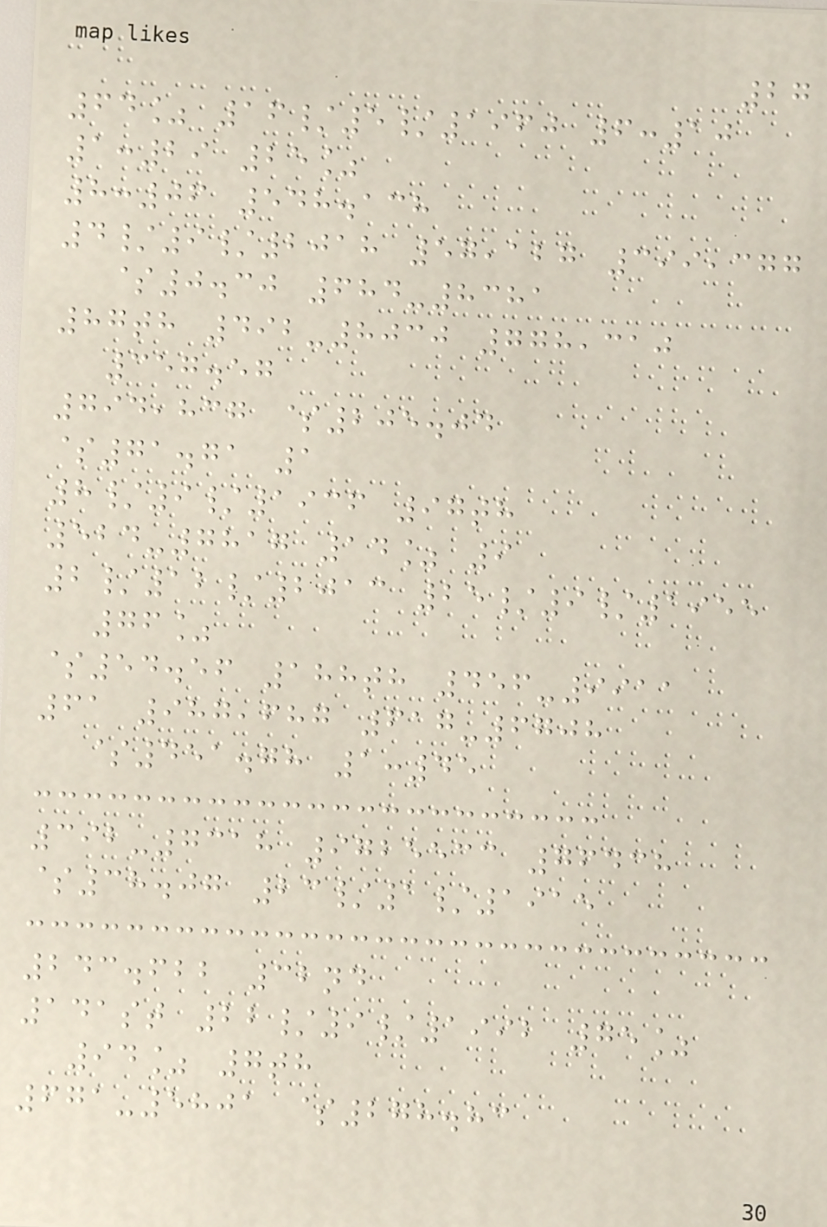27
64% 16/5/1960 6:10
1:29 25%
8:06 548.138
4/9/2018 57,127 399,377
$0.30 684-8381
87th 492-8030 778,310
357.57
794,837 $205.04
$71.71 1
8/9/1936 97th
524-7817 14% 9
2/12/2013 25/9/1955
76%
$54.56 188th 456-9911
61 987,687 617-6708
$451.78 1:45
392-7318 9725533 76438
$38.07 23/1/1915
243.622 32nd
141st 22/9/1992 75%
94% 7th
671-5801 $278.83
